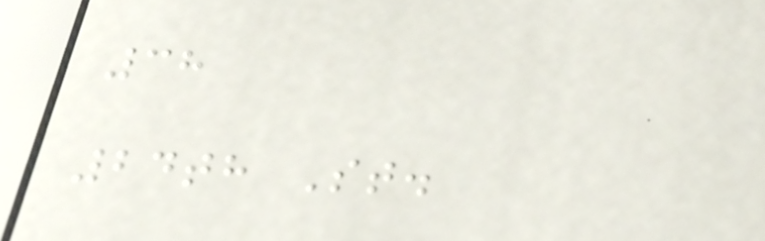38
24th St.
